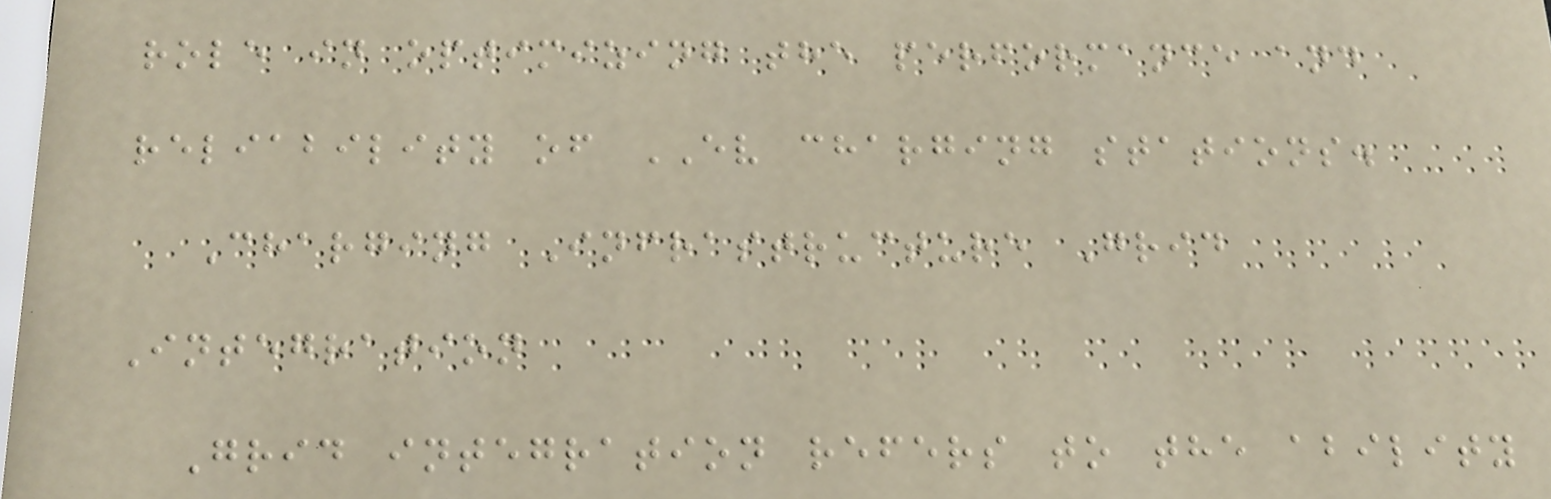role in optimizing the performance and
reliability of EV charging stations.
Charging Infrastructure Grid
Integration
Grid integration refers to the ability
